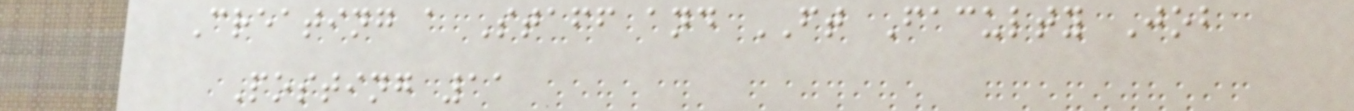Creating a Staff and FT Faculty Job
Posting 11
